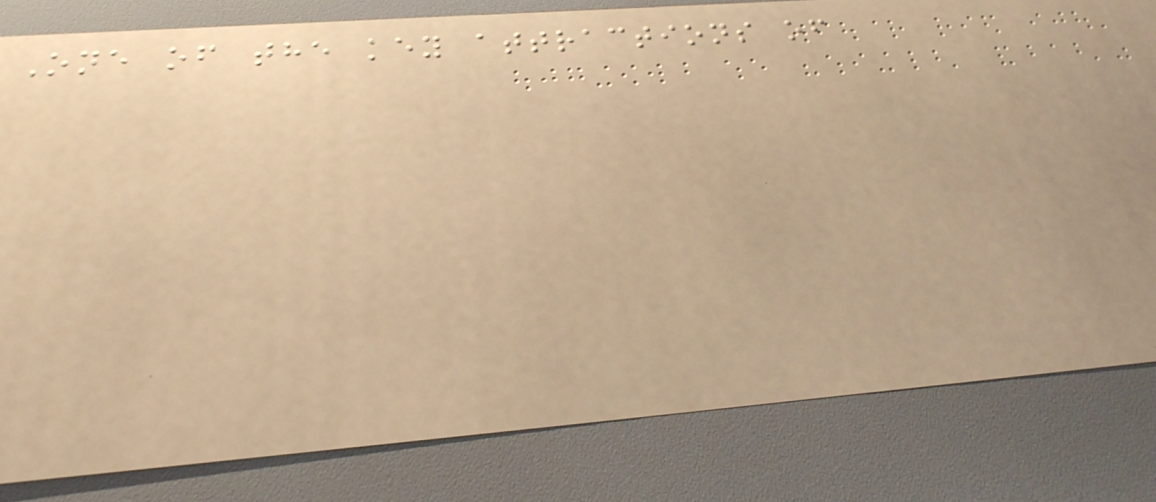One of the key attractions of
